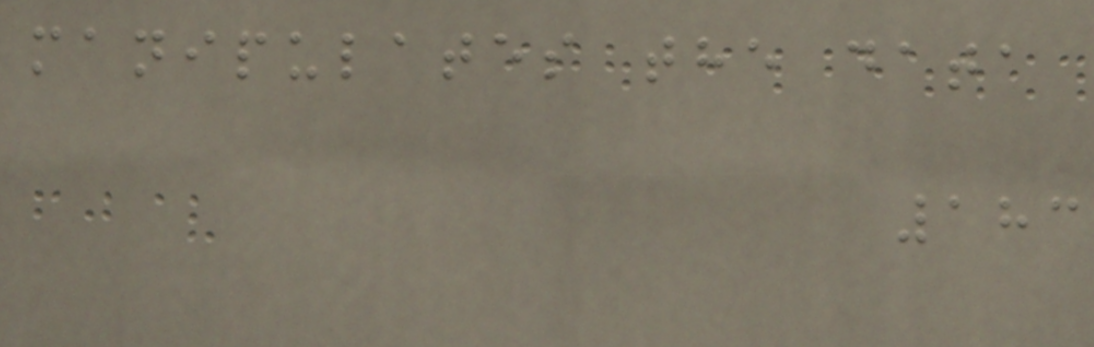manipulates the data
183
